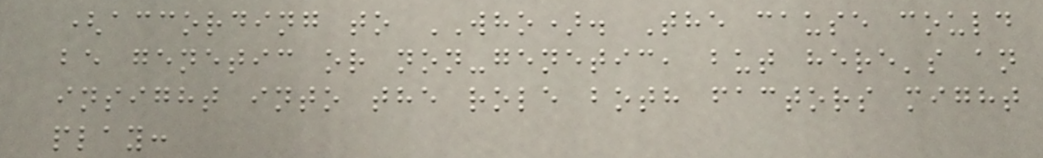(according to WHO). The cause could
be genetic or non-genetic, but here's an
insight into the role both factors might
play:
